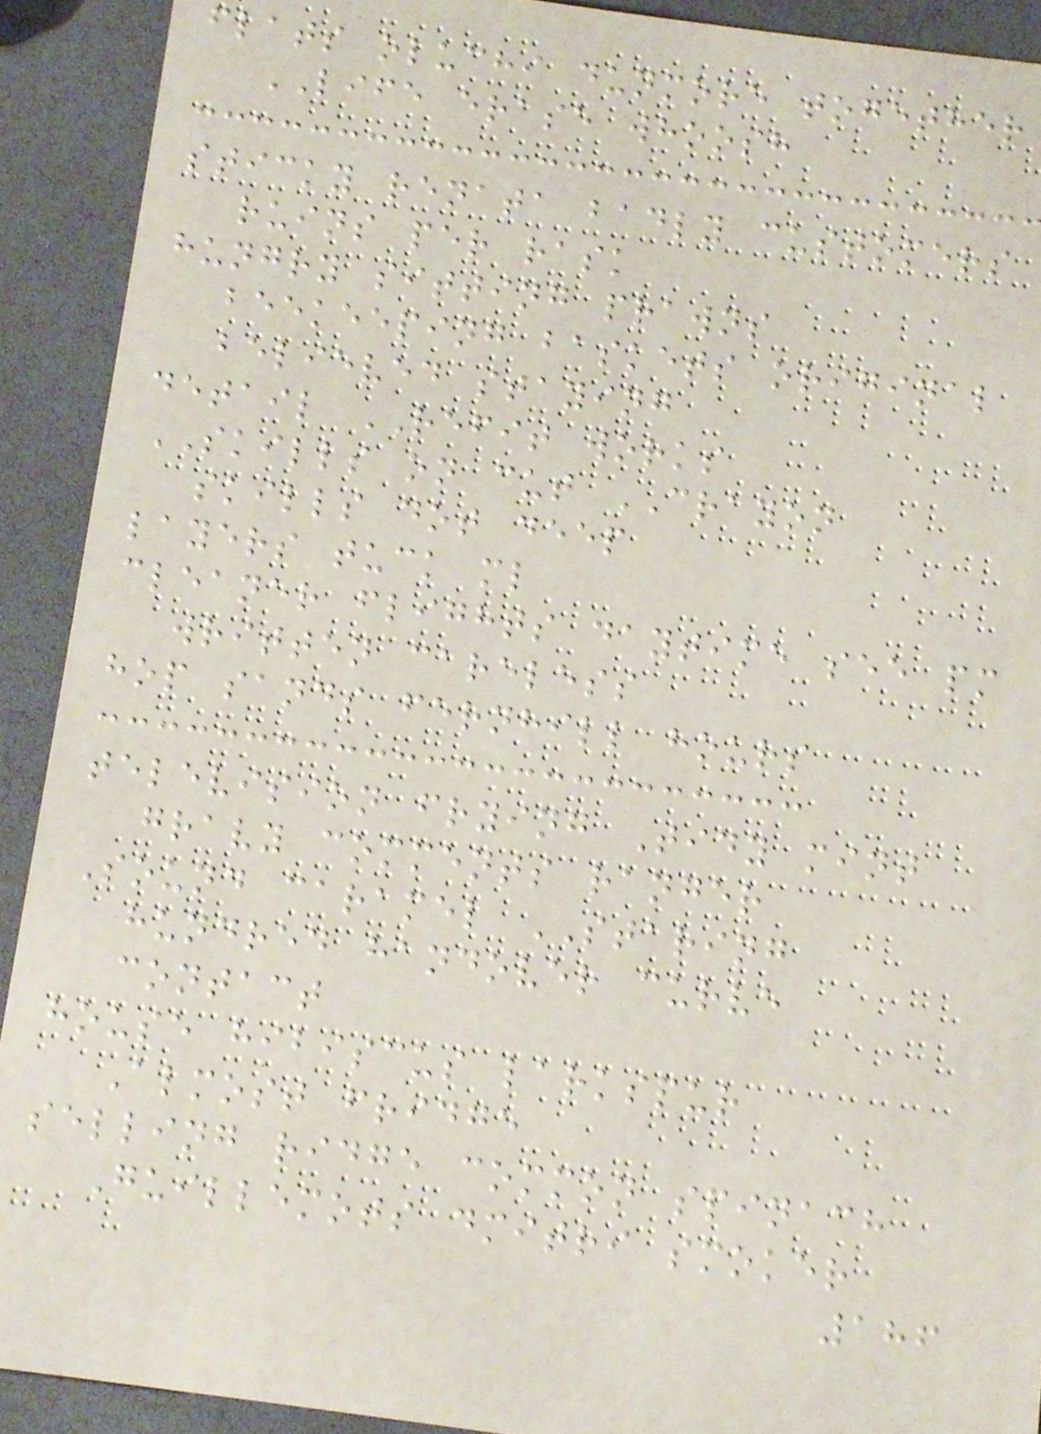flats oluchi dunmore together
LIFE erase whoosh
sticky renata badly customers
ruins per rask
hungry sitting prawns
beekeeping baskets original
believed staying
detail REFIT works
SKILLS on cut CRAYON
skills dot deep
layers tuck ml
cleaner flights daytime see pm
written careless
hop sands fernhill hours
television frying Tidy mint
gravy comments ranger
Sound caramel STARING
hundred handover curve
contact
house hibiscus larkspur
Almost fridge
selling ridge common spinach
Guillemots dmitri smoker
186
